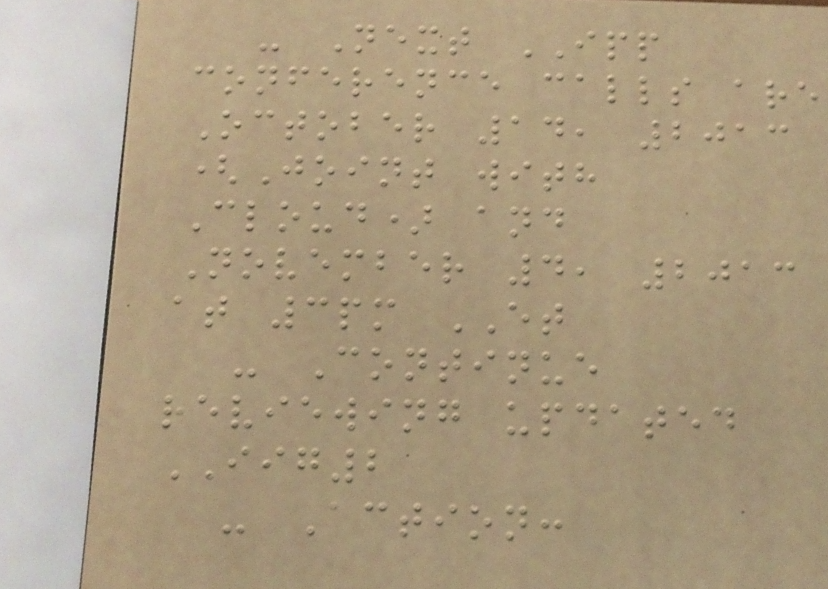- Next IPP
conference calls are
October 14, 2013
(Joint with
Cloud) and
November 4, 2013
at 3pm ET
- Continue
reviewing updated
IIG2
- Action:
